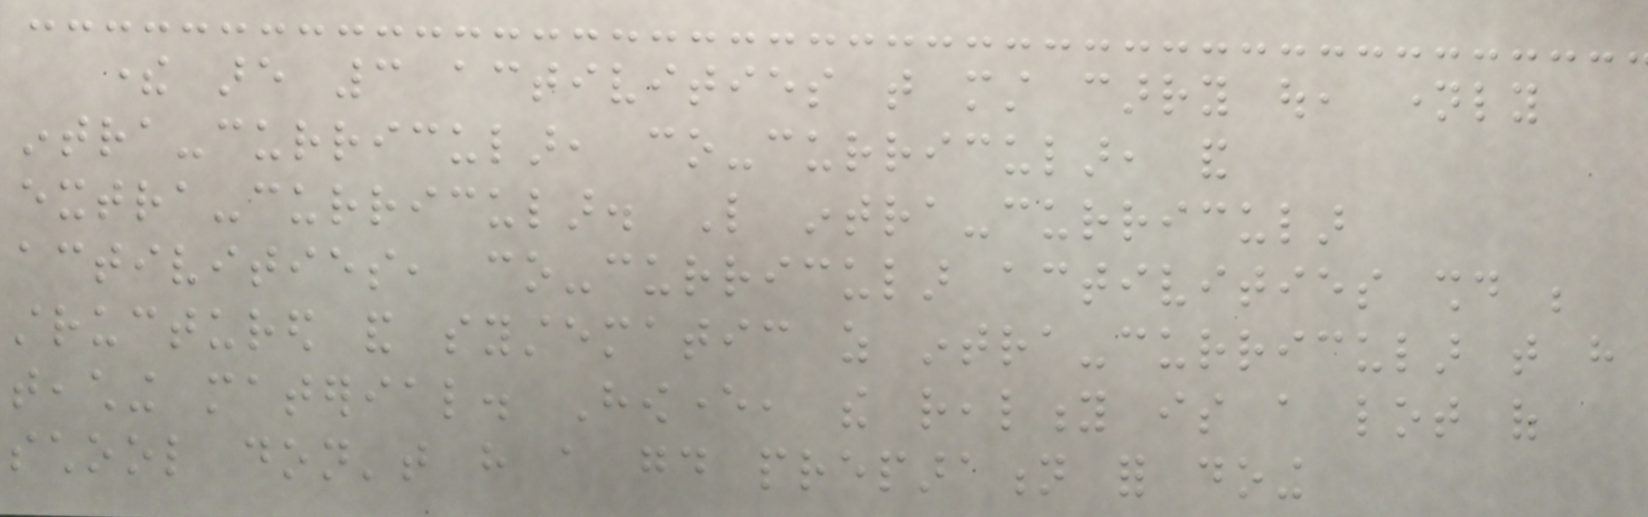there are 3 activities that must carry out, namely
intra-curricular, co-curricular, and
extra-curricular. Like intra-curricular
activities, co-curricular activities should be
structured and systematic as intra-curricular that have
teaching material. However, the reality is a lot of
school don't have a good preparation for doing
